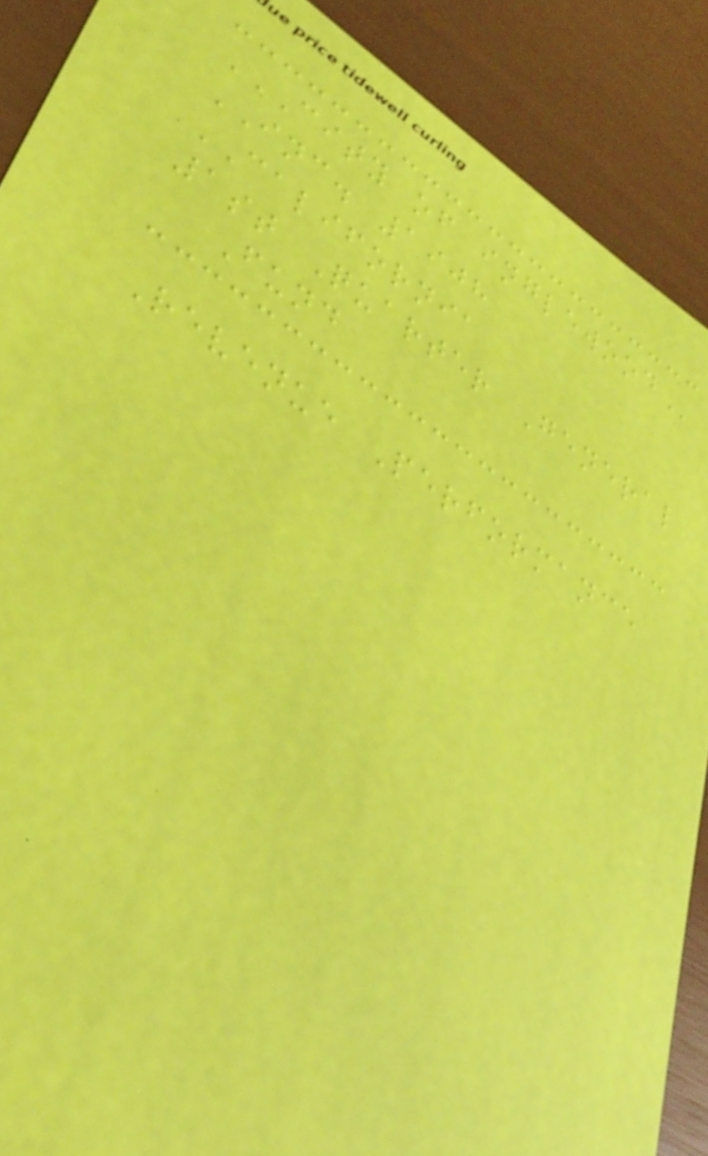CITY OF INGLEWOOD
INC. 1908
CALIFORNIA
1st Quarter General
Fund
Revenue Performance
